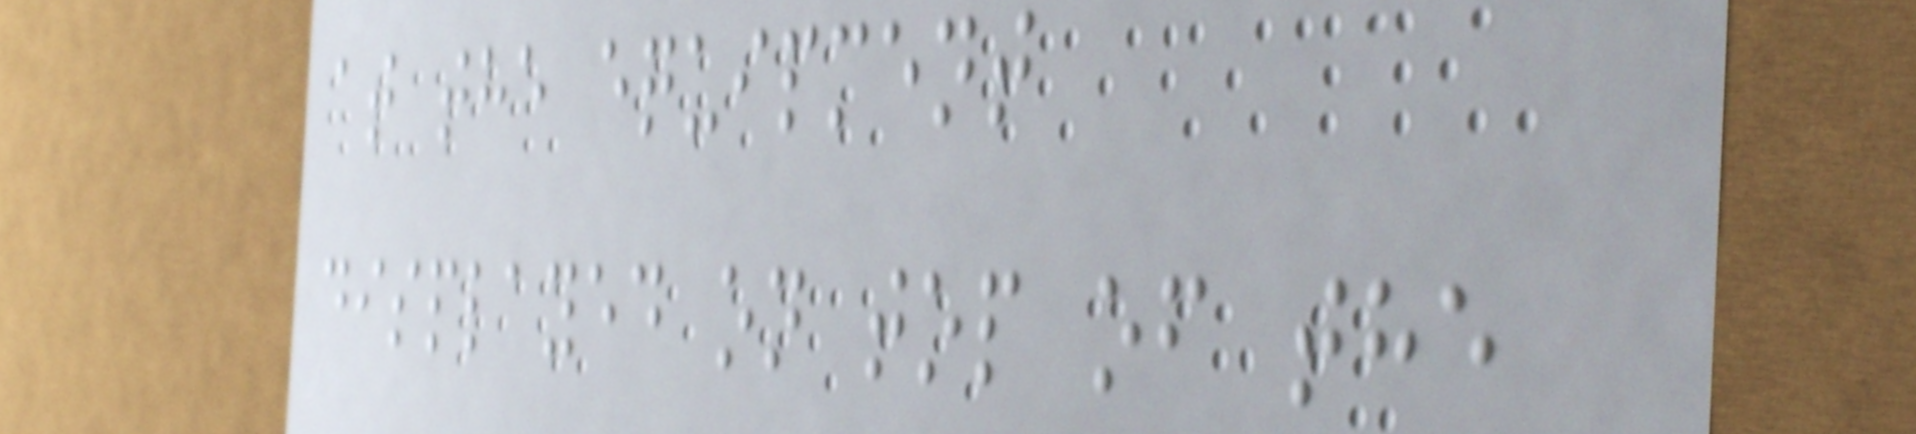at the equipment
displayed on top of the
